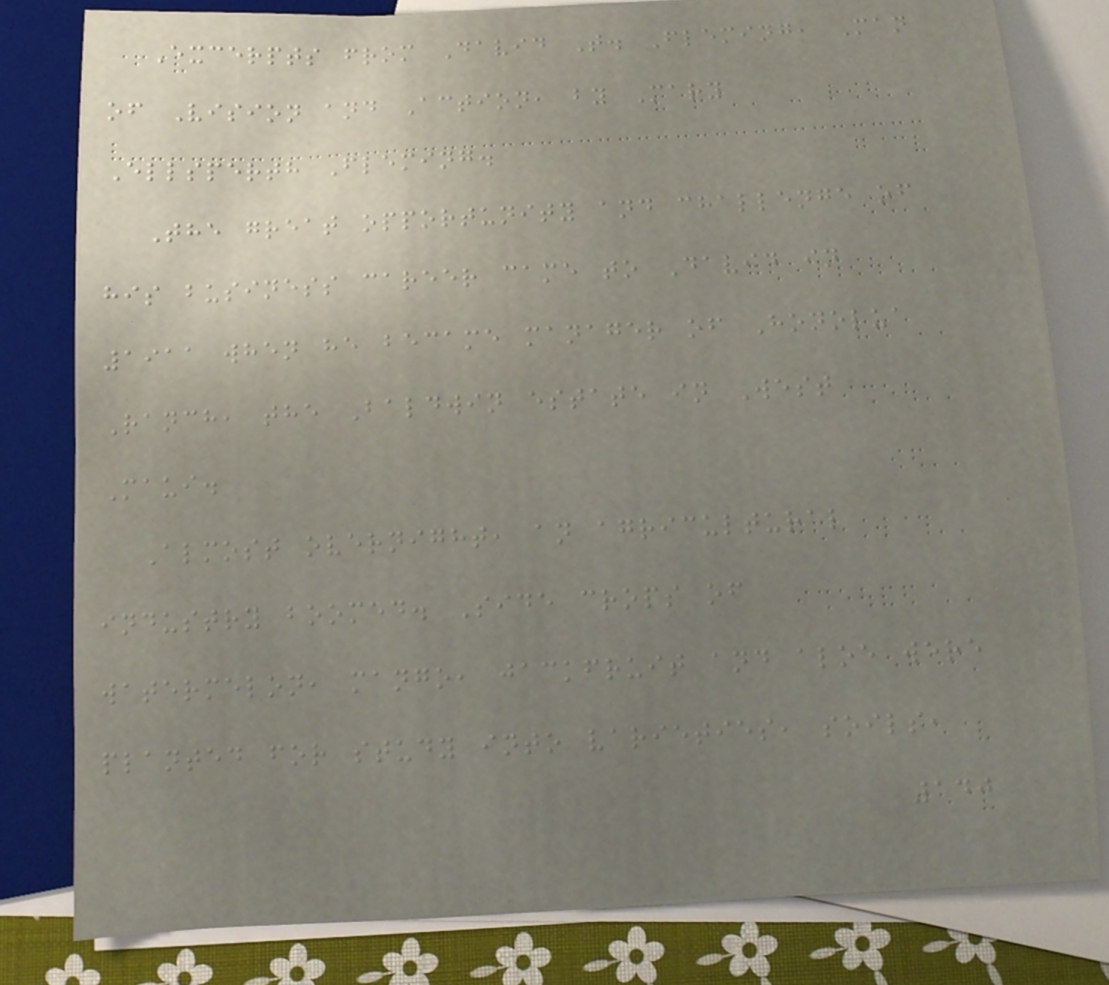Excerpts from David T. Fleming, Man
of Vision and Action, by Mary
Ellsperth Fleming.
The great opportunity and challenge of
his business career came to David in
1911 when he became manager of Honolua
Ranch, the Baldwin estate in West
Maui.
Almost overnight, an agricultural
industry boomed. Side crops of
watermelon, mango, jackfruit and aloe were
planted for study into varieties, soils,
140
